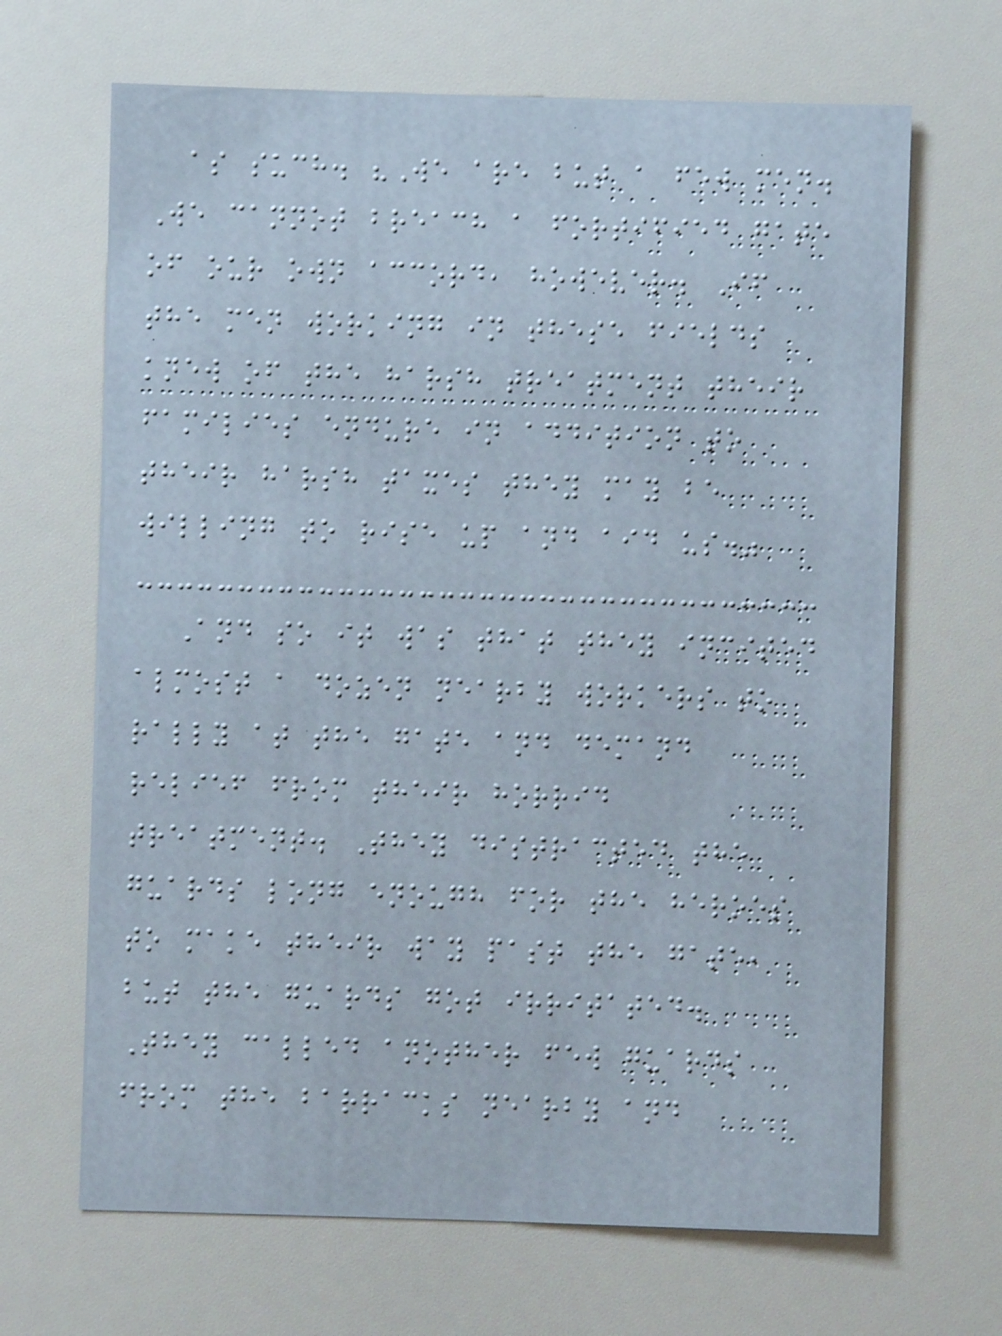as such. "We are but a few men.
We cannot breach a fortified gate
of our own accord, however. If
the men working in these fields
knew of the harsh treatment their
families endure in addition to
their harsh taxes they may be
willing to rise up and aid us."
And so it was that they incited
almost a dozen nearby workers to
rally at the gate and demand
relief from their horrid
treatment. They distracted the
guards long enough for the heroes
to make their way past the gate,
but the guards got irritated.
They called another few guards
from the barracks nearby and
